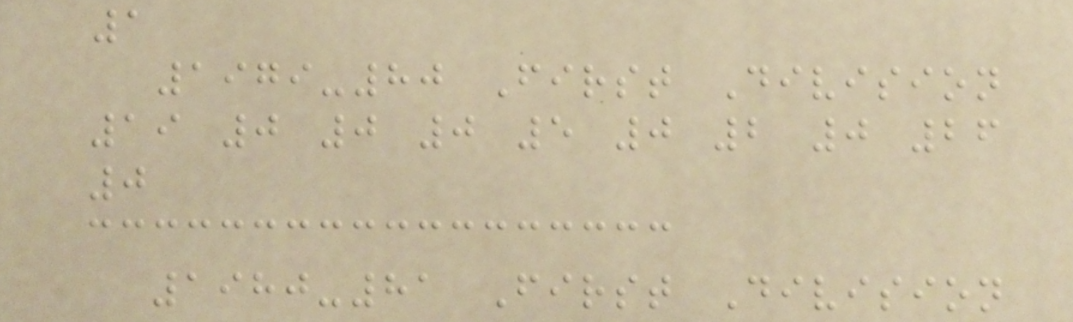1
1979-80 First Division
19 0 0 0 5 0 2 0 26
0
1980-81 First Division
